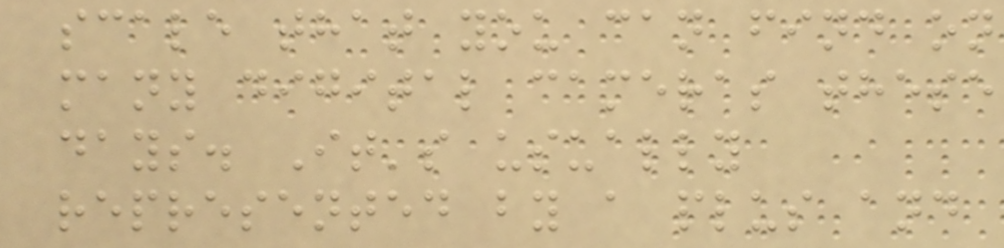scale that you can find on
many digital cameras these
days. It's usually
represented by a plus and
